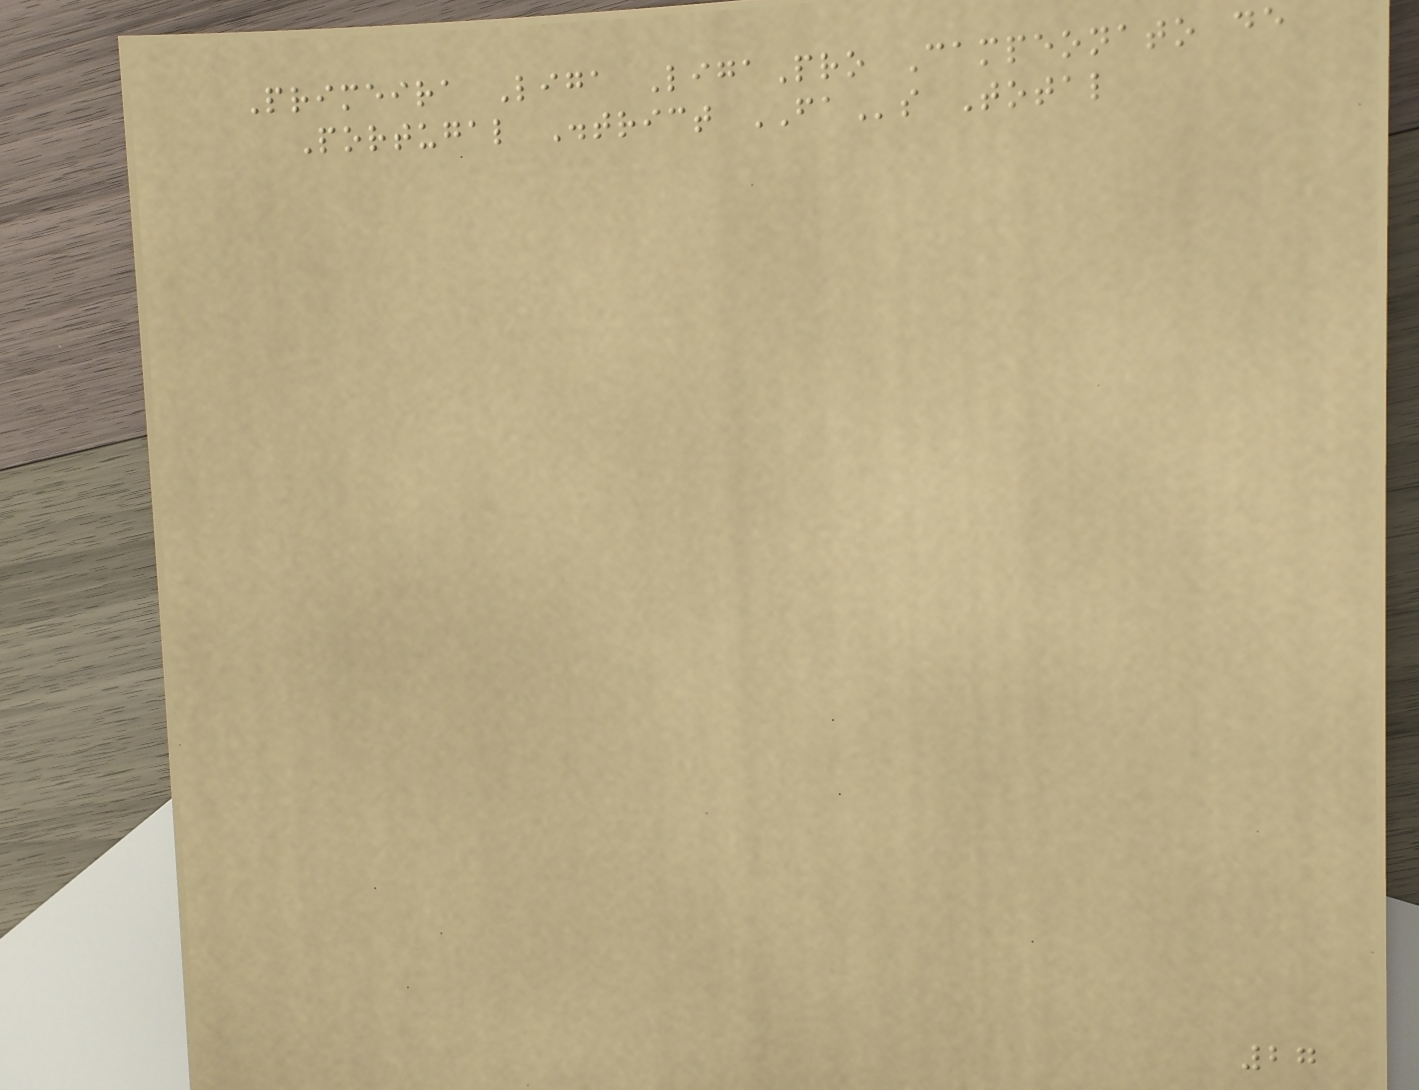Primeira Liga LigaPro Campeonato de
Portugal District FAs Total
27
